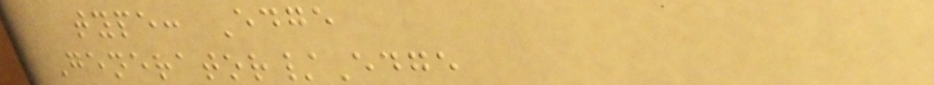type: Edge
Generator/Edge
